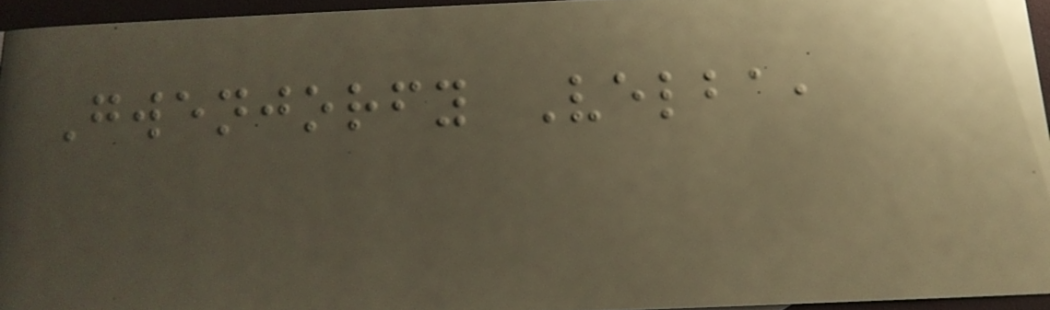Gwenjorfy Velba,
